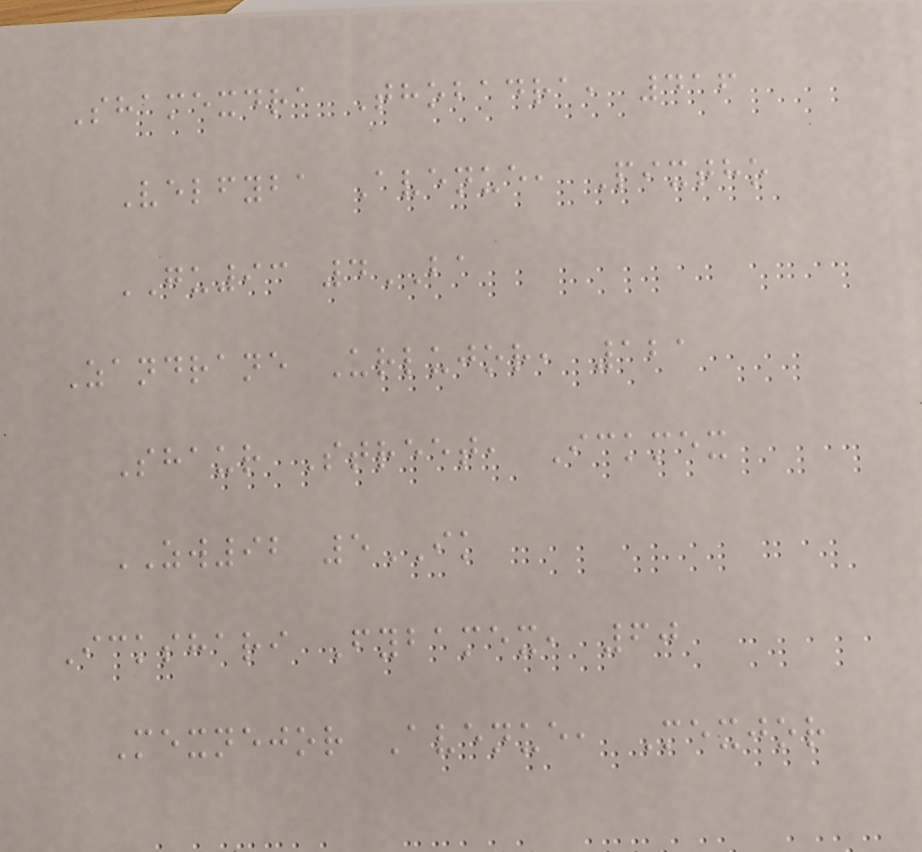Shamexdra Thobadra, 416
Velfyba Avenue, Pixtho
GU93 4BA
Zandrane Urlujor, 121
Shaur Street, Ickmex
ZW92 5IK
Ickshari Fybamex, 60
Mexnejor Avenue, Mexjor
